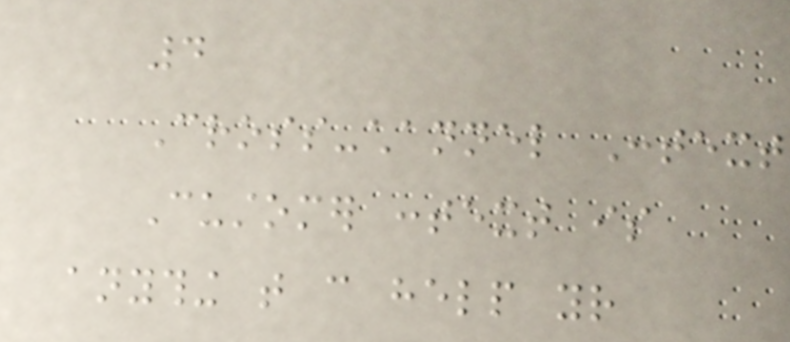4
Cross-channel Context
Customer context is
anything that can help your
